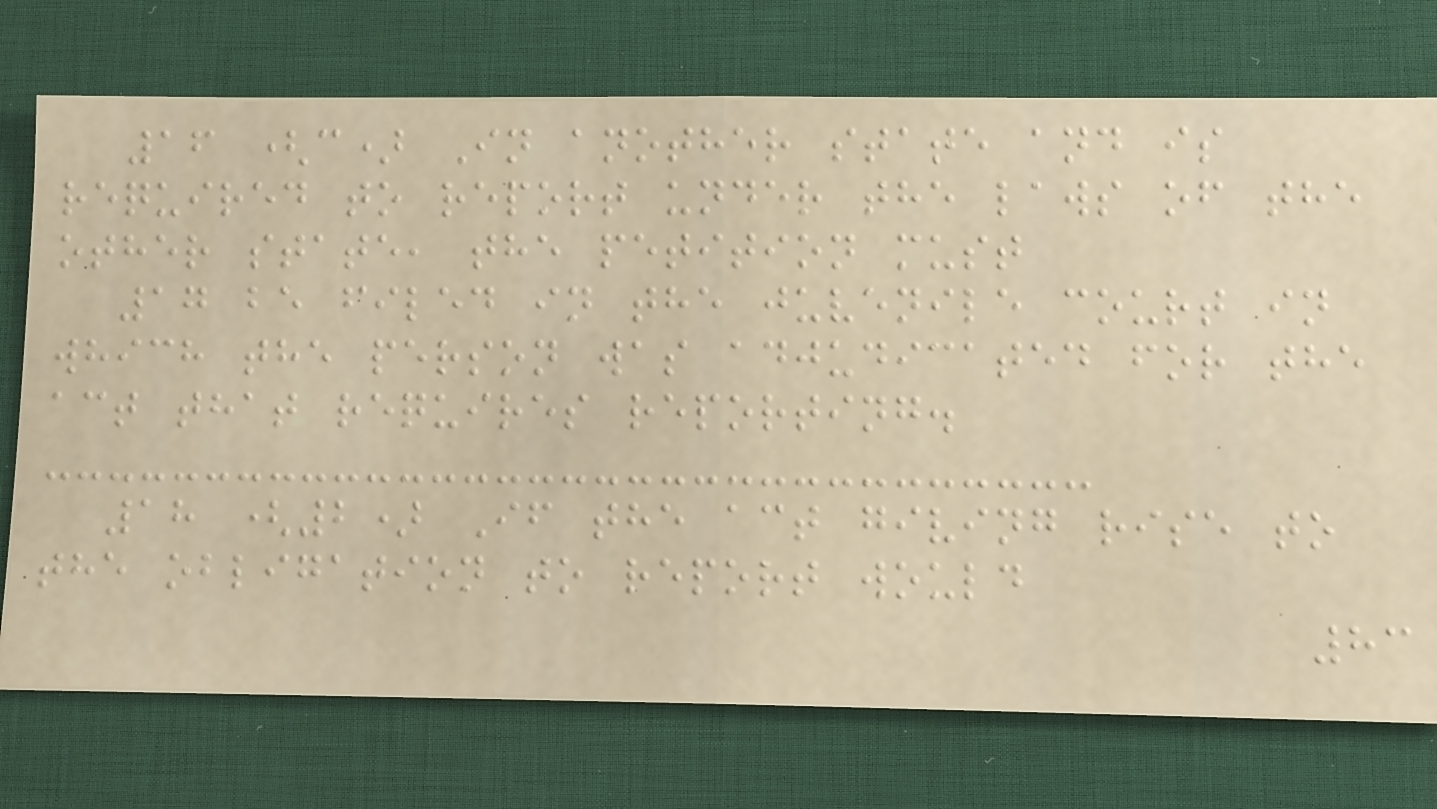16 (c) In another state and is
required to report under the laws of the
other state, the petition must
17 be filed in the juvenile court in
which the person was adjudicated for the
act that requires reporting.
18 (2) If the act giving rise to
the obligation to report would
83
